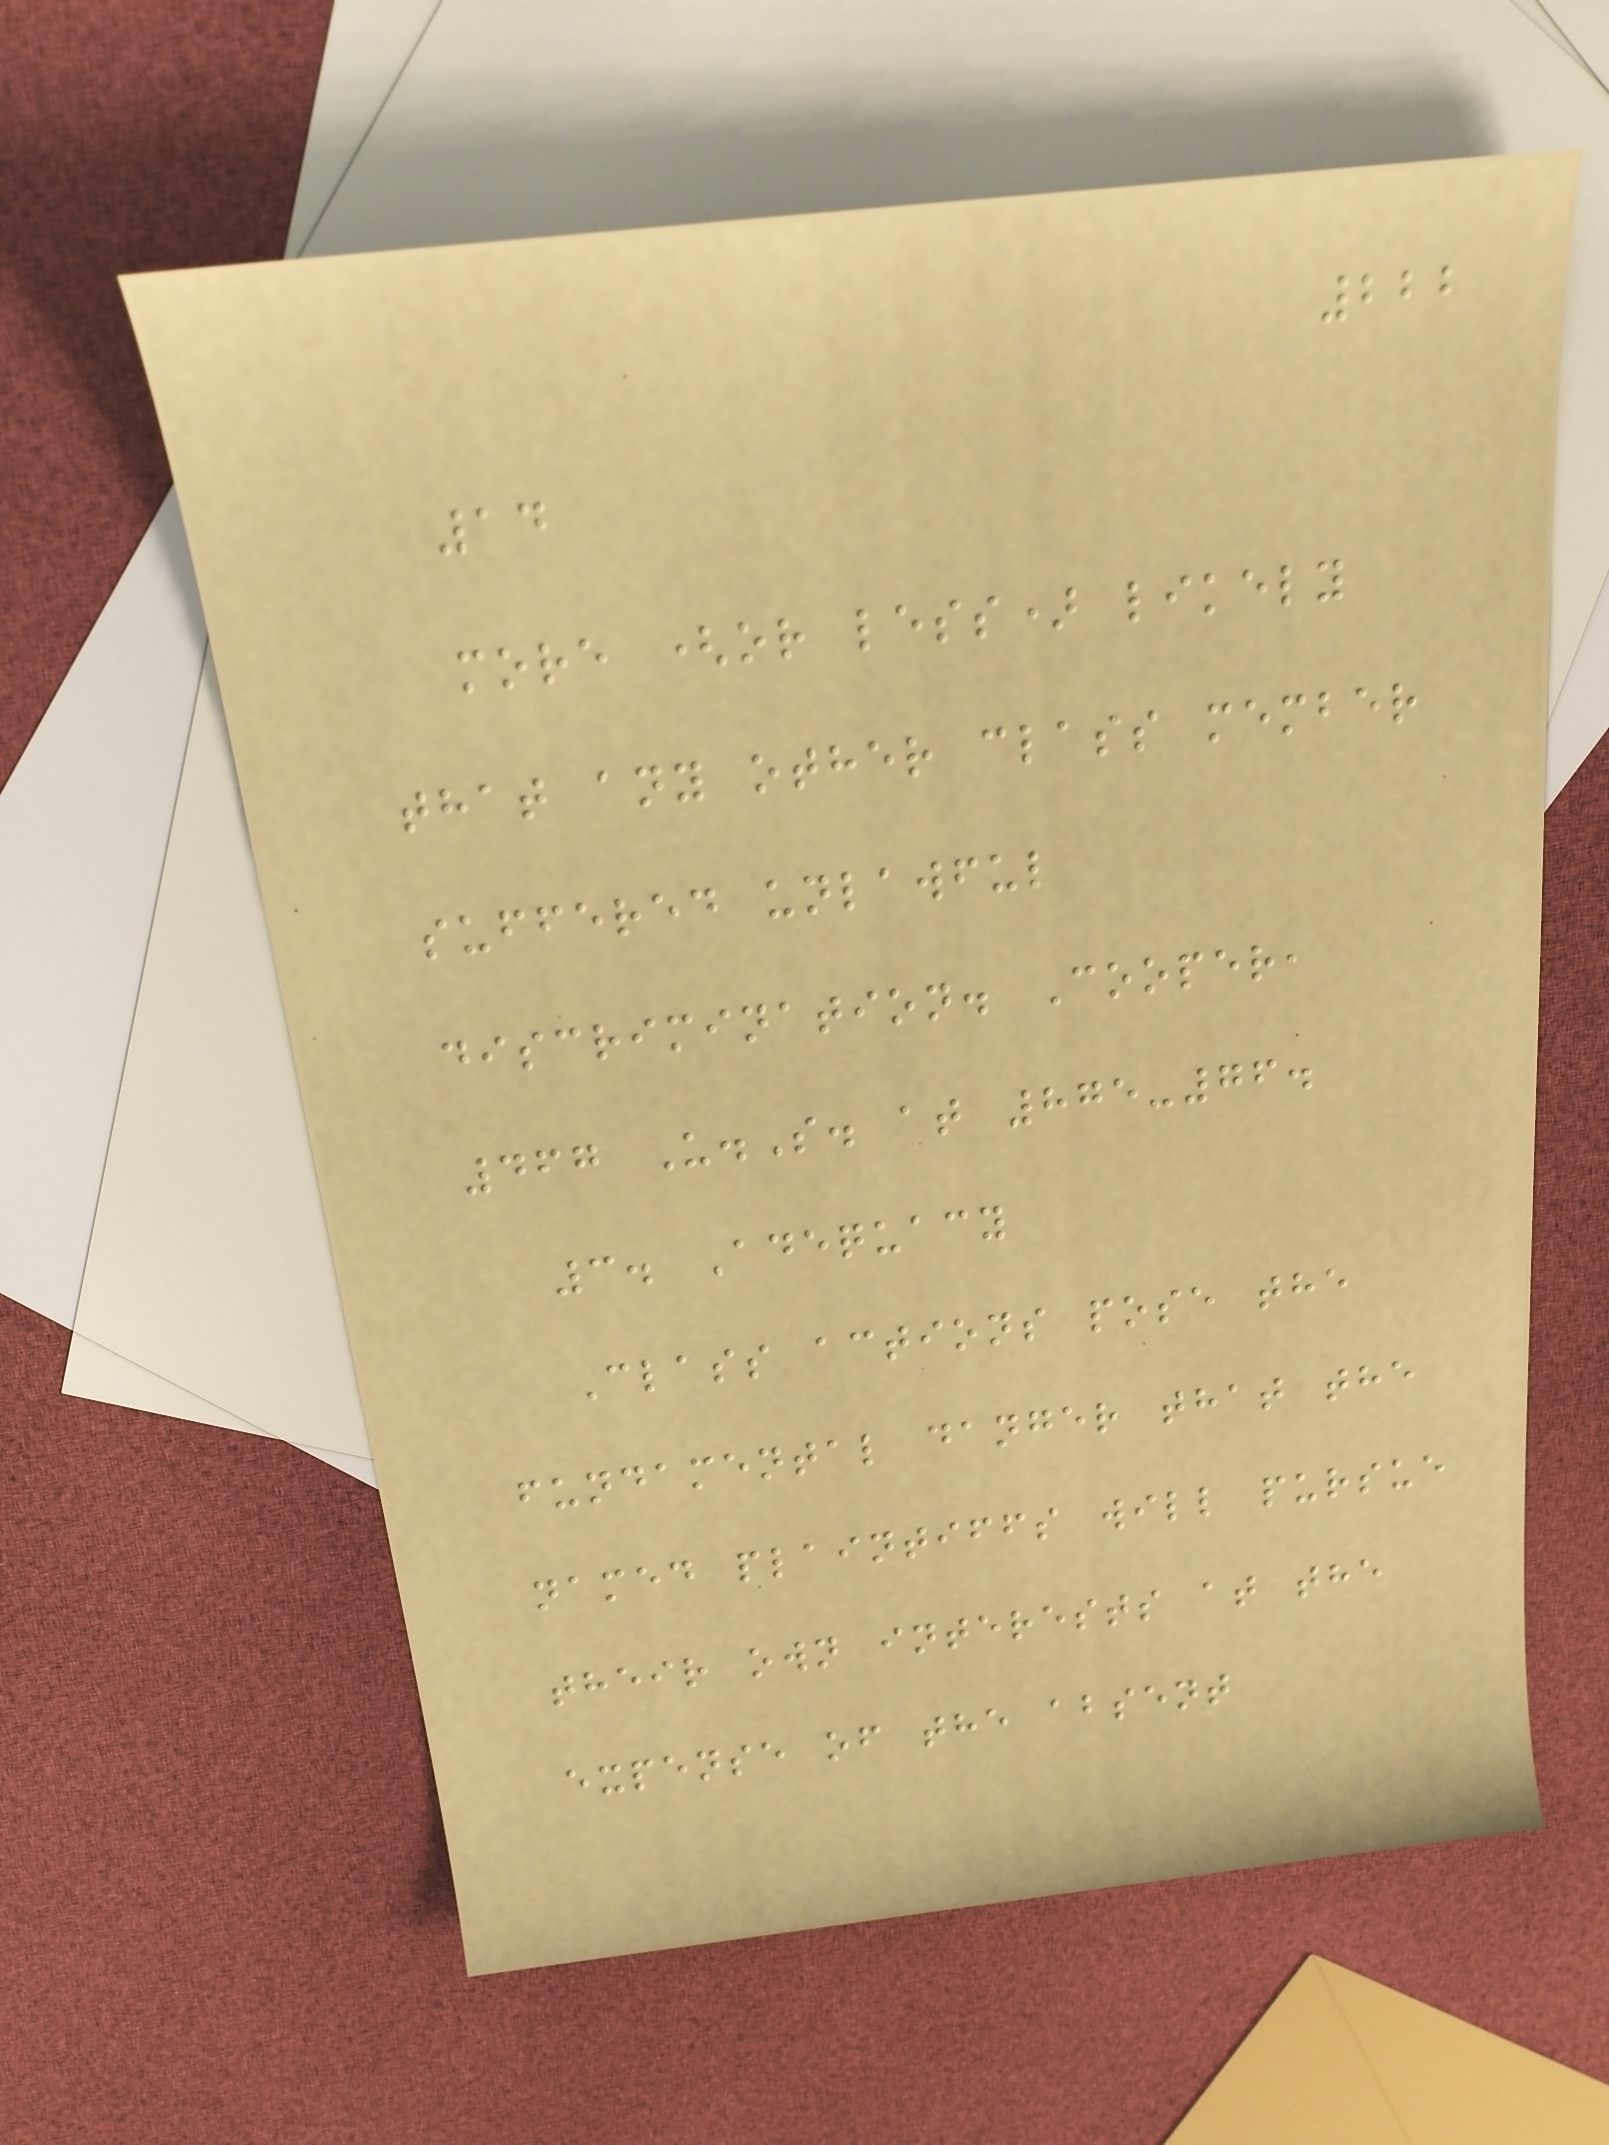222
14
more (or less) likely
that any other class member
suffered unlawful
discrimination. Cooper,
467 U.S. at 875-76.
3. Adequacy
Class actions pose the
fundamental danger that the
named plaintiffs will pursue
their own interests at the
expense of the absent
